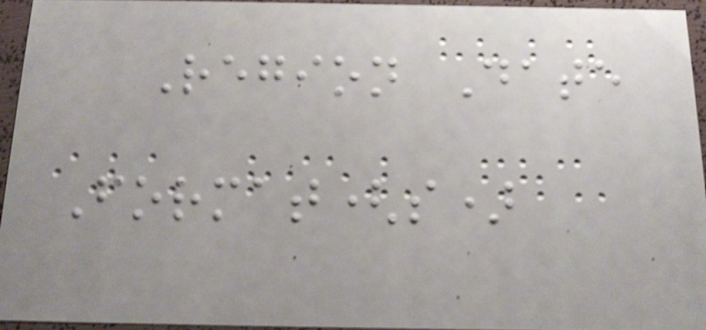Region Date
Format(s)
